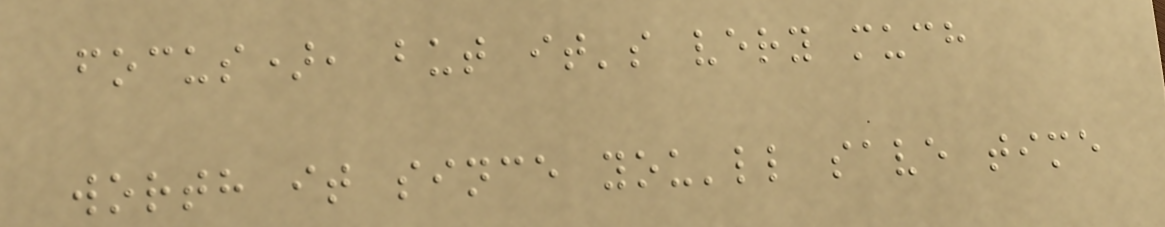focus), but it's very much
worth it since you'll save time
